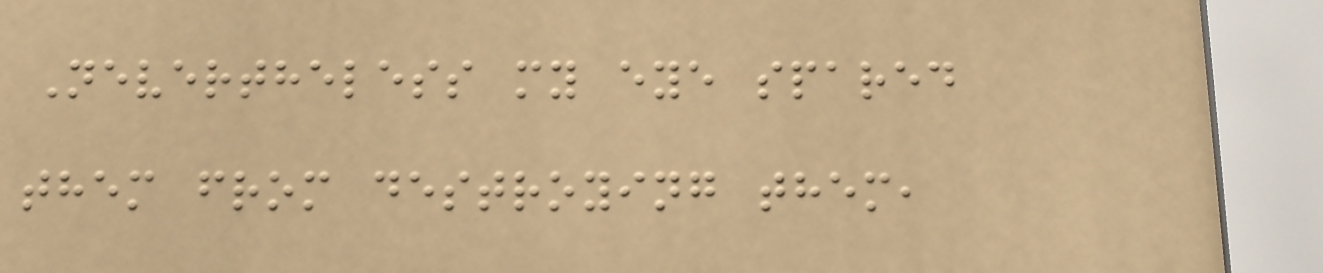Nevertheless my eye spared
them from destroying them,
